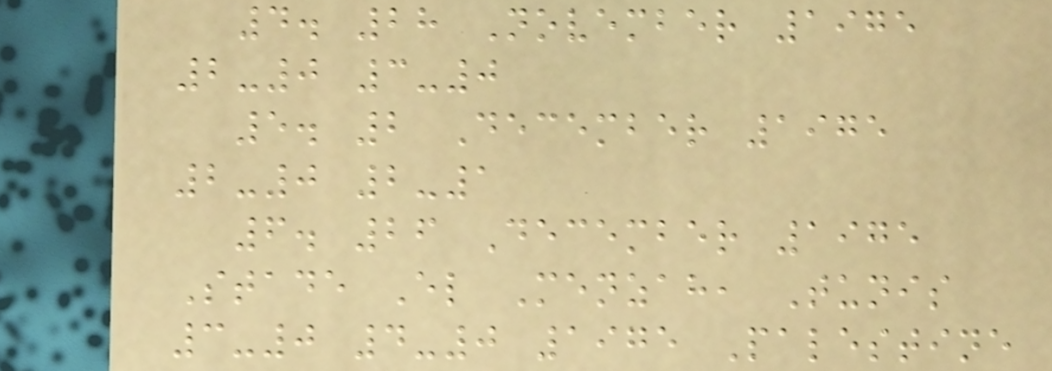4. 28 November 1975
2-0 3-0
5. 2 December 1975
2-0 2-1
6. 26 December 1975
Stade El Menzah, Tunis
3-0 4-0 1975 Palestine
